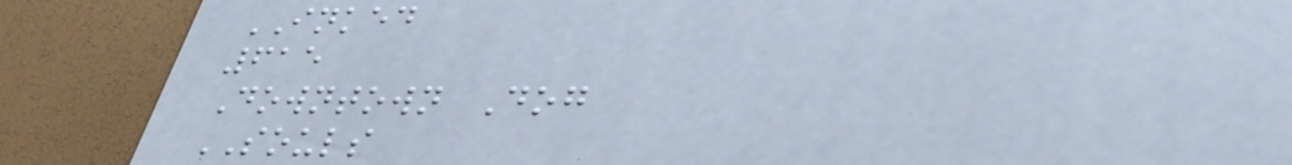INKED
615
Downtown Dog
SOULS
